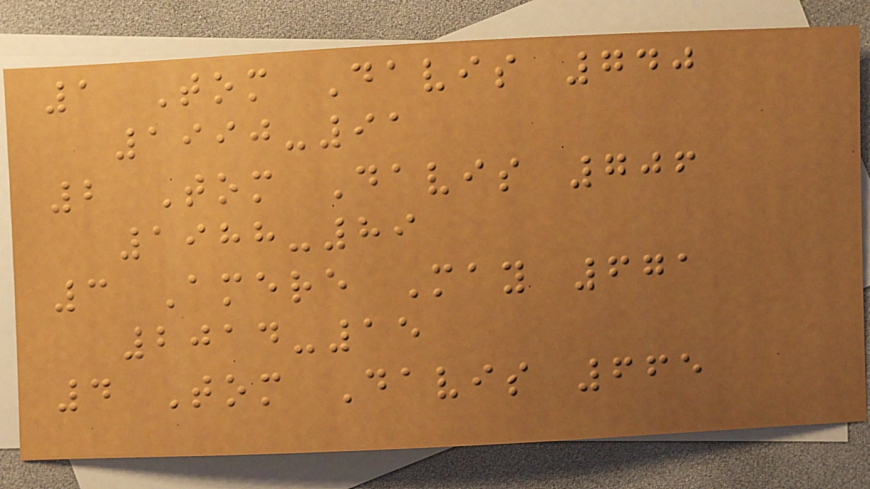1 Tom Davis 740
1990-91
2 Tom Davis 706
1988-89
3 Amere May 671
2014-15
4 Tom Davis 665
